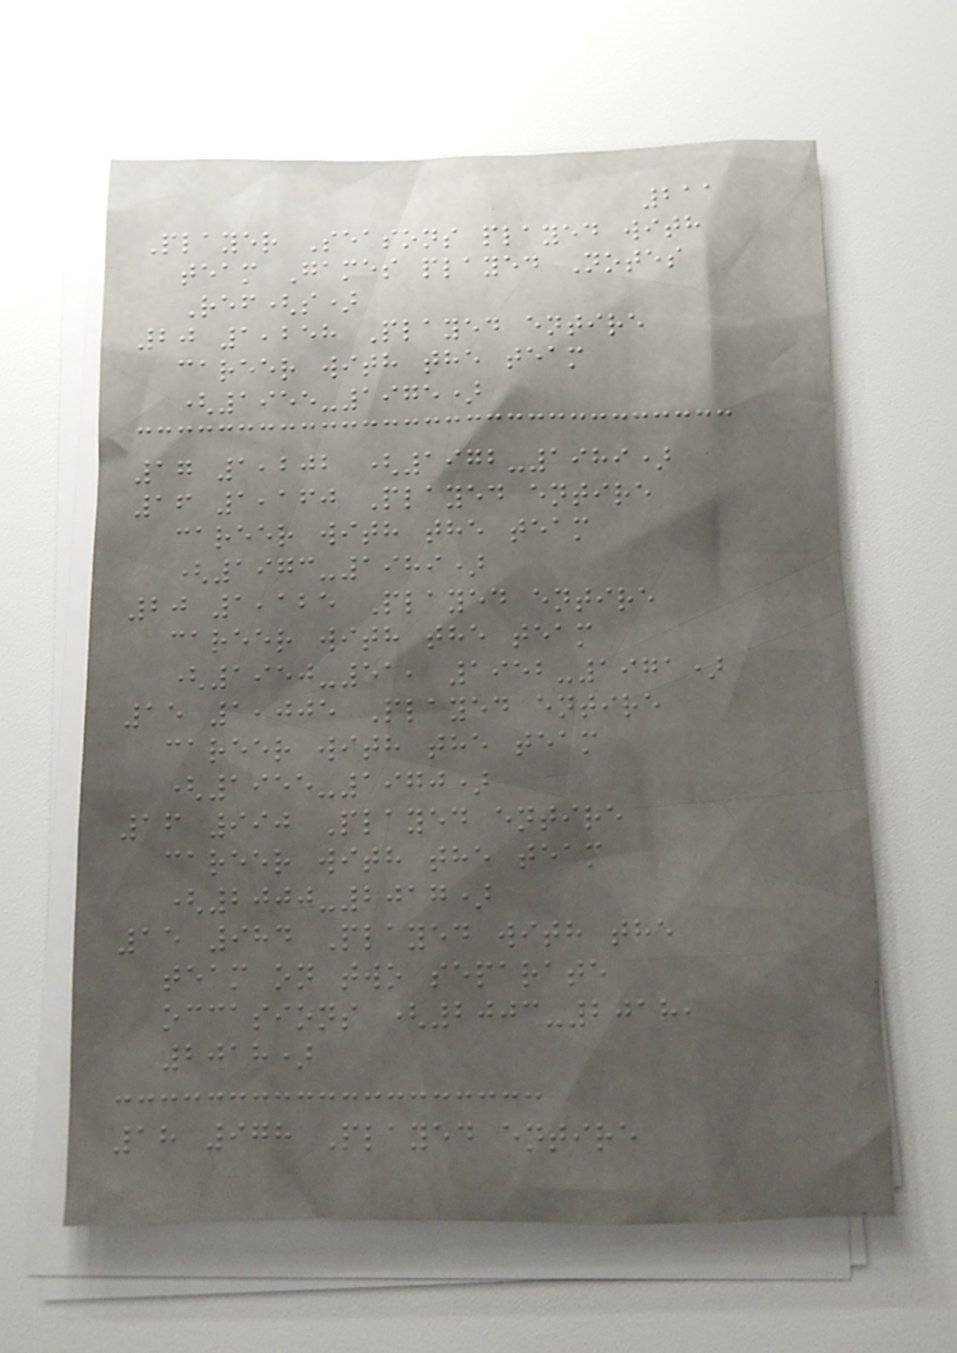211
Player Seasons played with
team Games played Notes
Ref(s)
20 1,258 Played entire
career with the team
(1955-1975)
17 1,202 (1972-1989)
16 1,160 Played entire
career with the team
(1973-1989)
20 1,125 Played entire
career with the team
(1950-51, 1952-1971)
15 1,005 Played entire
career with the team
(1955-1970)
16 990 Played entire
career with the team
(2000-2017)
15 984 Played with the
team on two separate
occasions (2003-2018,
2018)
18 978 Played entire
